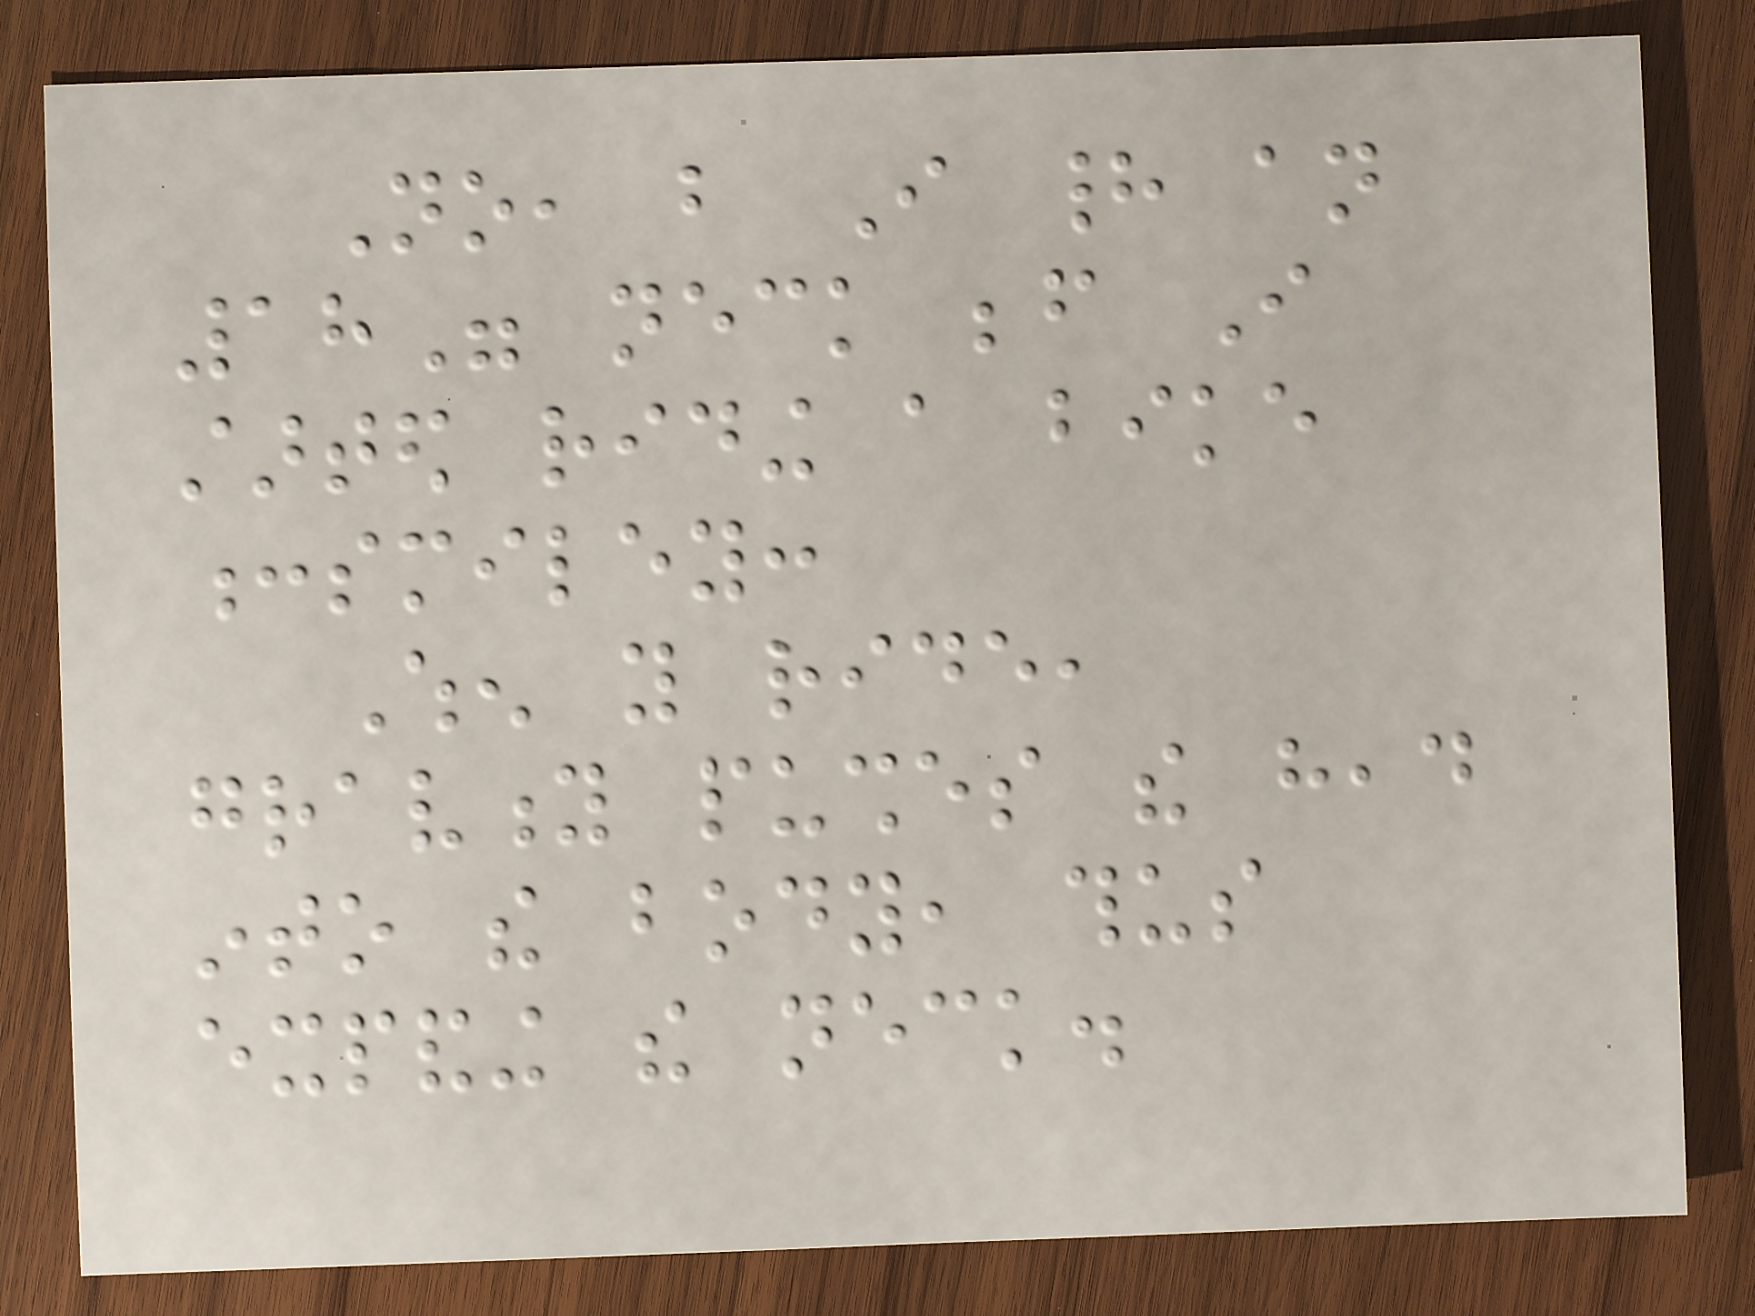No, but I had an
18" neck before I
started riding a bike
:smiley:
When you ride,
gravity pushes the head
into the body, thus
expanding the neck.
